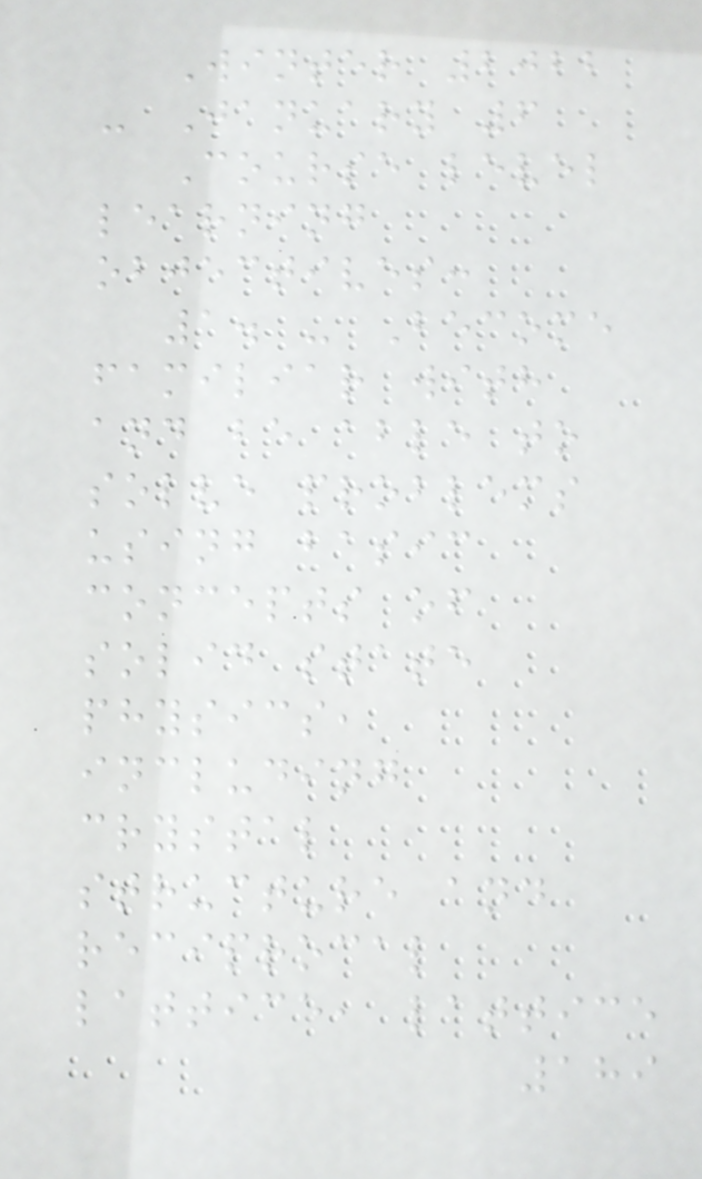Winter 2022
- January 6
Course level
learning
objectives:
1. - Become
familiar with
and be able to
solve problems
using basic
concepts of
solid state
physics,
including
crystal
structure and
reciprocal
lattice, lattice
189
